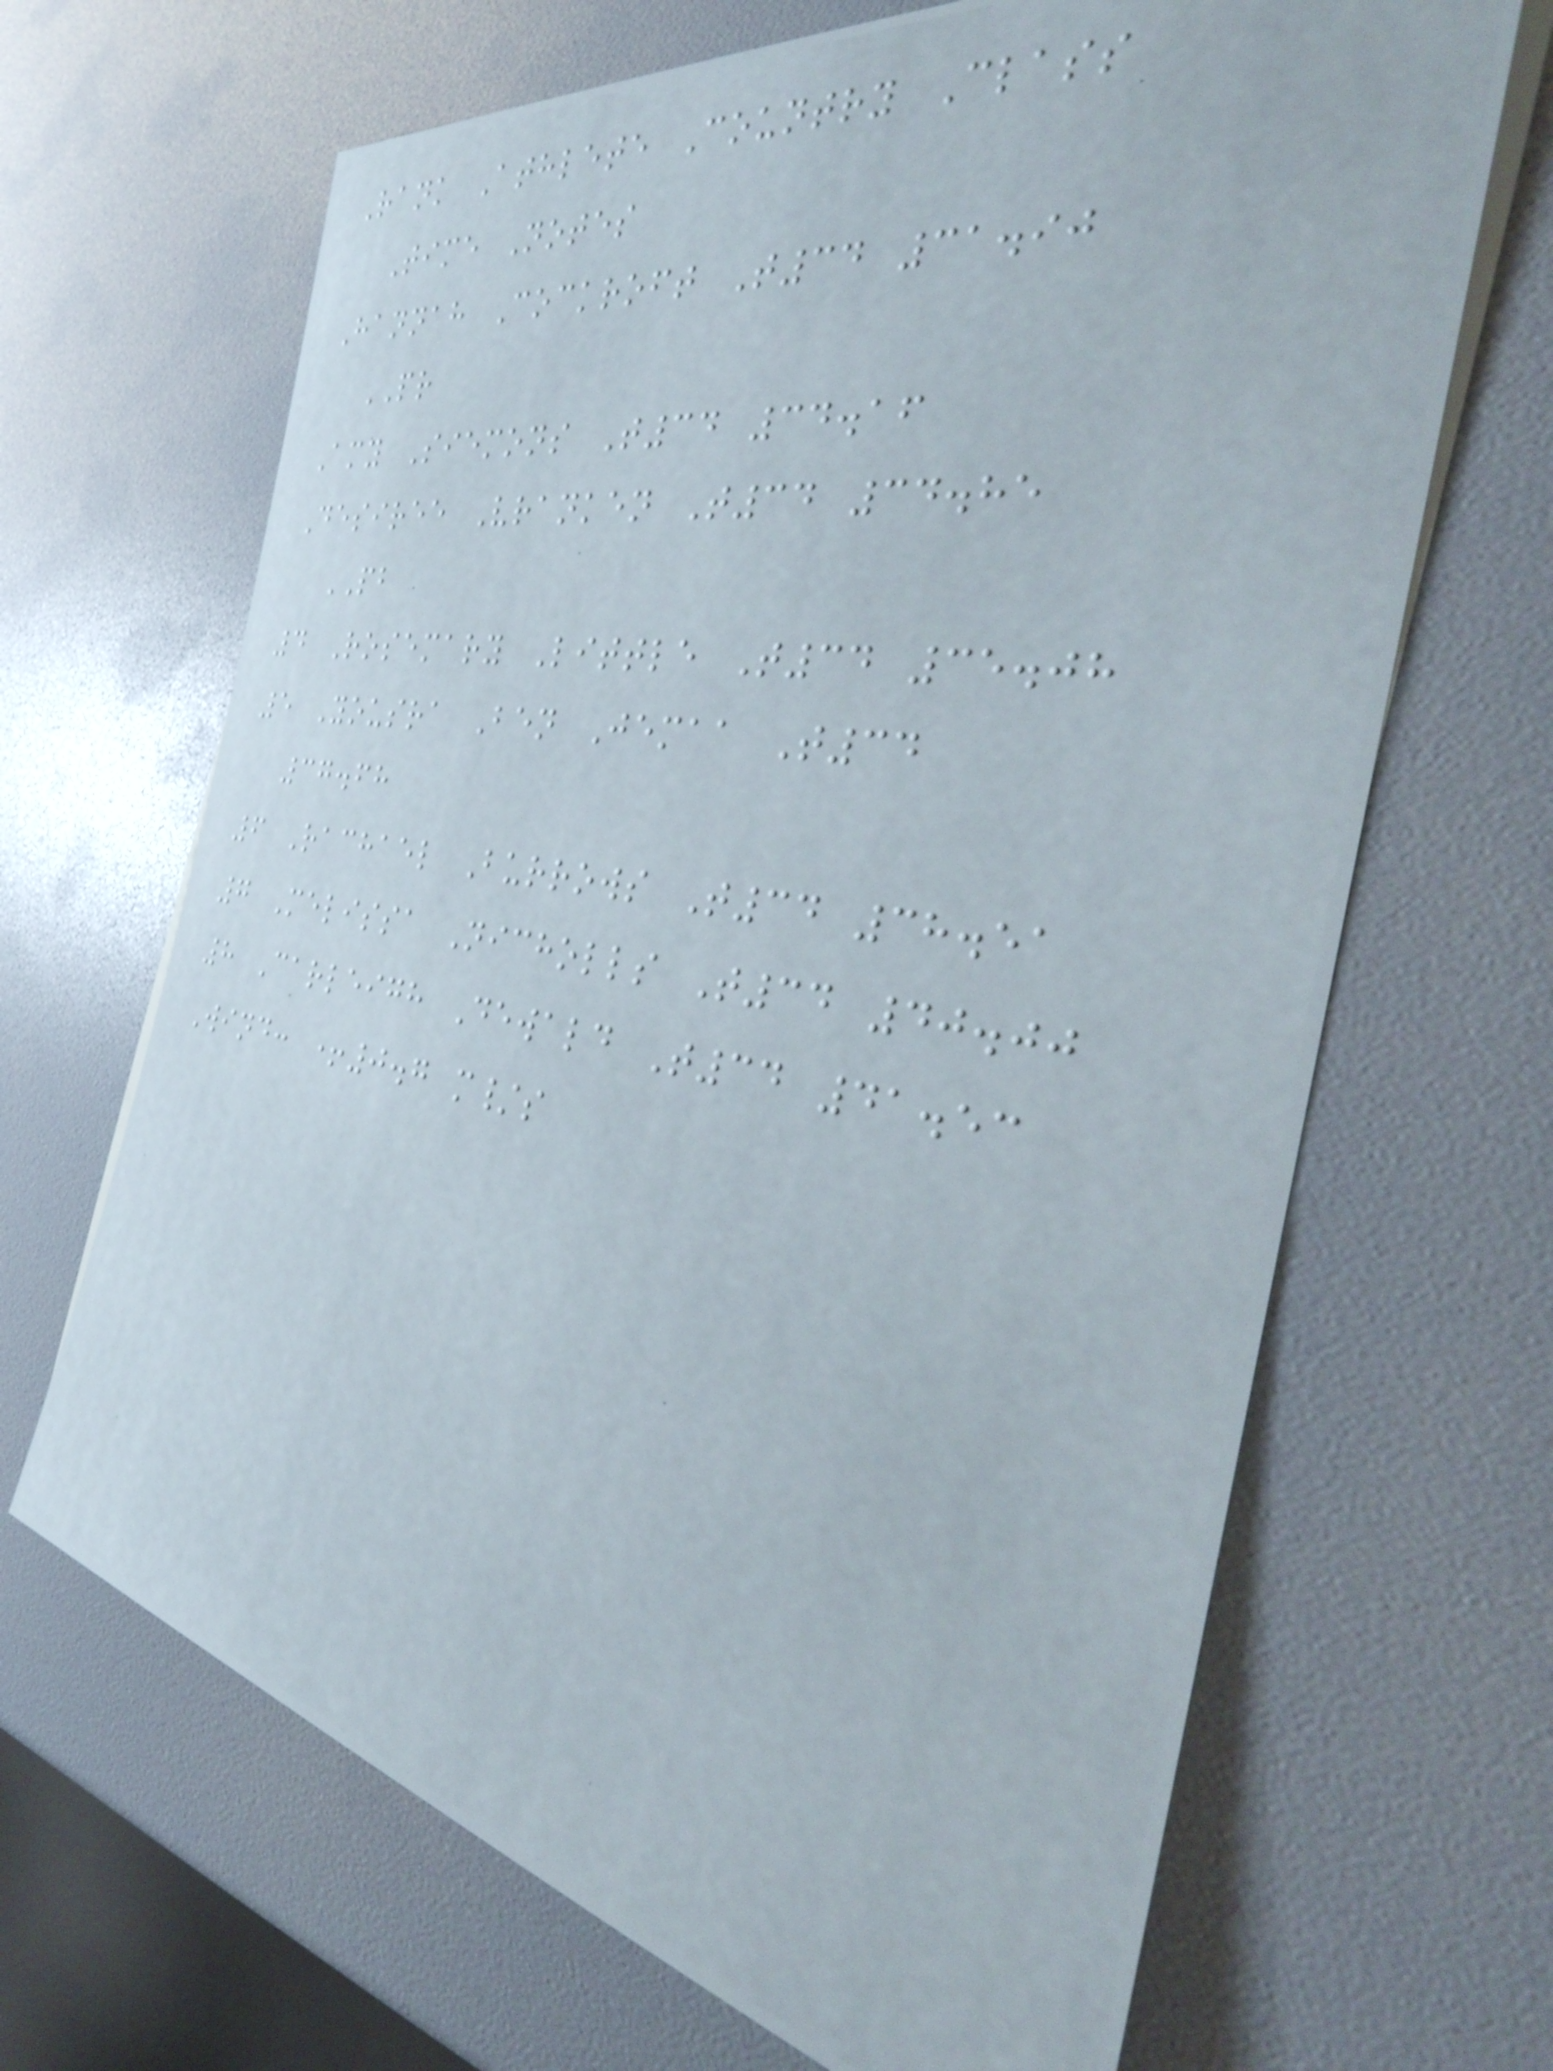Rank Athlete Country Class
Time Notes
Hannah Cockroft T34 31.90
PR
Amy Siemons T34 34.16
Desiree Vranken T34 34.85
PB
4 Rosemary Little T34 35.08
5 Yousra Ben Jemaa T34
37.68
6 Rachael Burrows T34 38.51
7 Melissa Nicholls T34 40.00
8 Carleigh Dewald T34 41.53
Wind: +0.7 m/s
